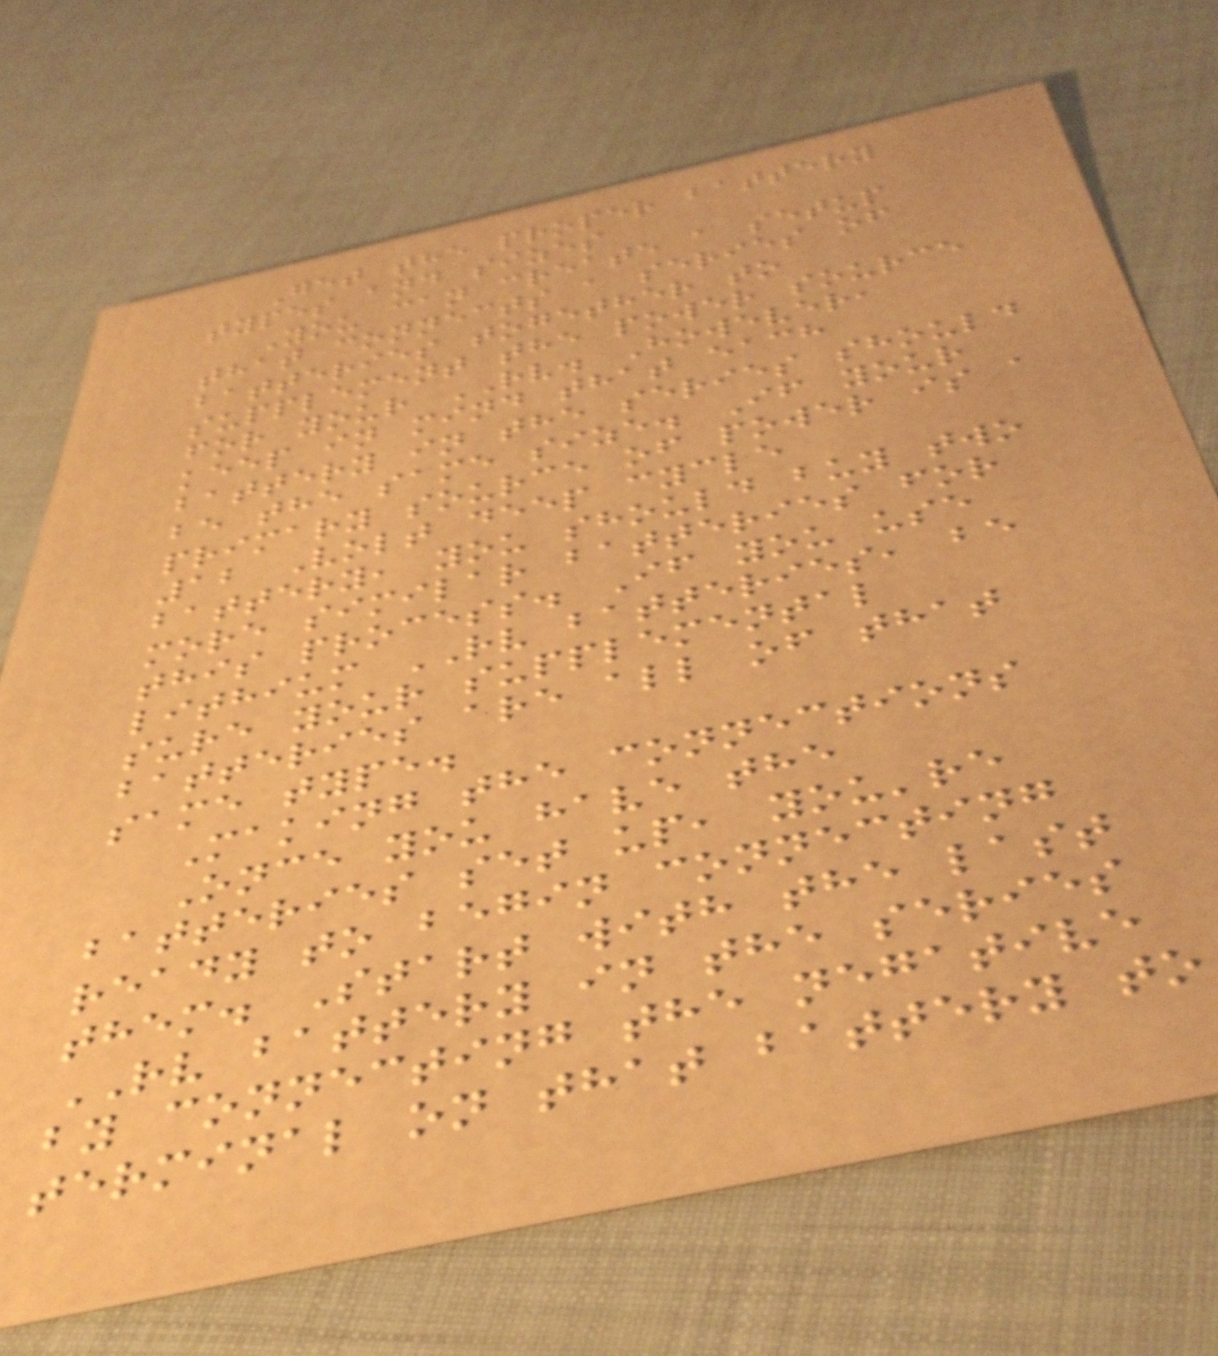Get the proper battery
types and sizes
You can create a setup
that connects a series of
batteries together to
supplement the power source
for your RV. However,
keep in mind that each
battery in the series should
be the same size. If your
primary source of power is a
12 Volt deep cycle
battery, you should buy two
more similar batteries for
this process. If you use
lithium RV batteries, be
sure your supplemental
batteries are all of that
same type.
Making the connections
Once you have the
batteries set up, you're
ready to begin connecting
them. Start with the last
RV battery in the series
by connecting the negative
terminal on that battery to
